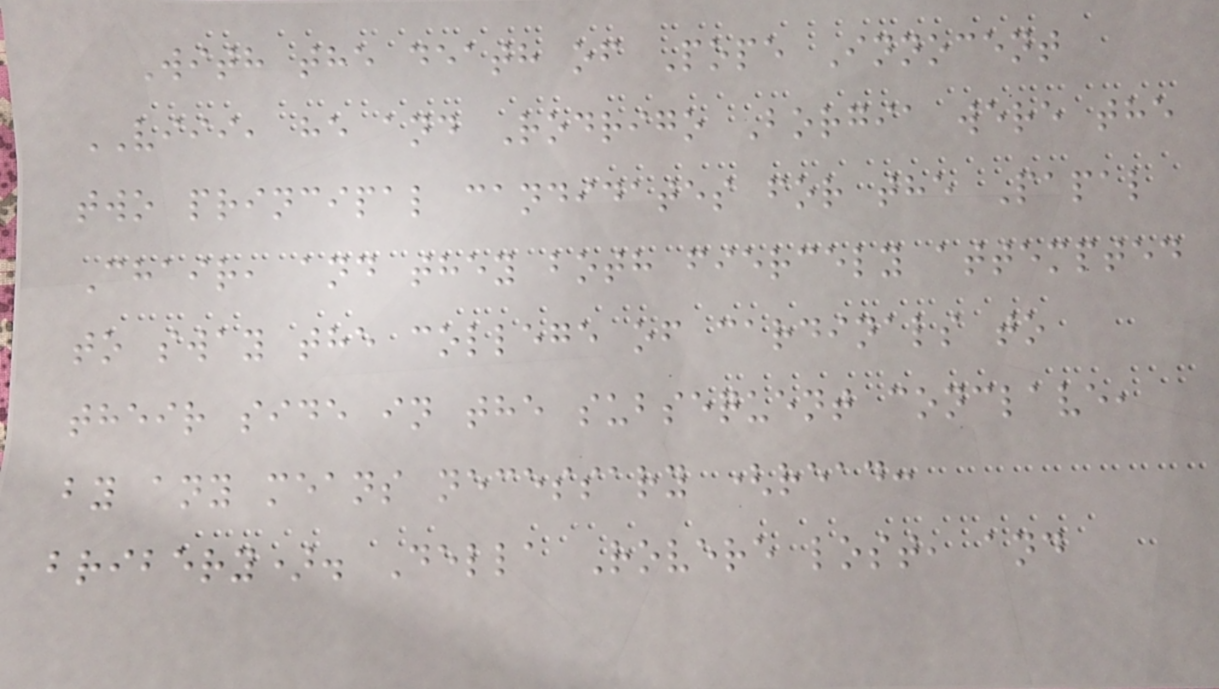With the death of Pope Innocent
VIII, he and Rodrigo Borgia were the
two principal candidates for the Papal
Chair, and they both fiercely attempted
to sway the college of cardinals to
their side in the subsequent conclave,
by any means necessary (read:
bribery). Della Rovere lost, and
